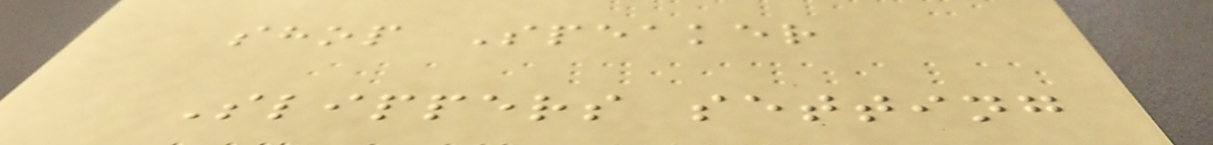shop Speaker
Slippers setting
